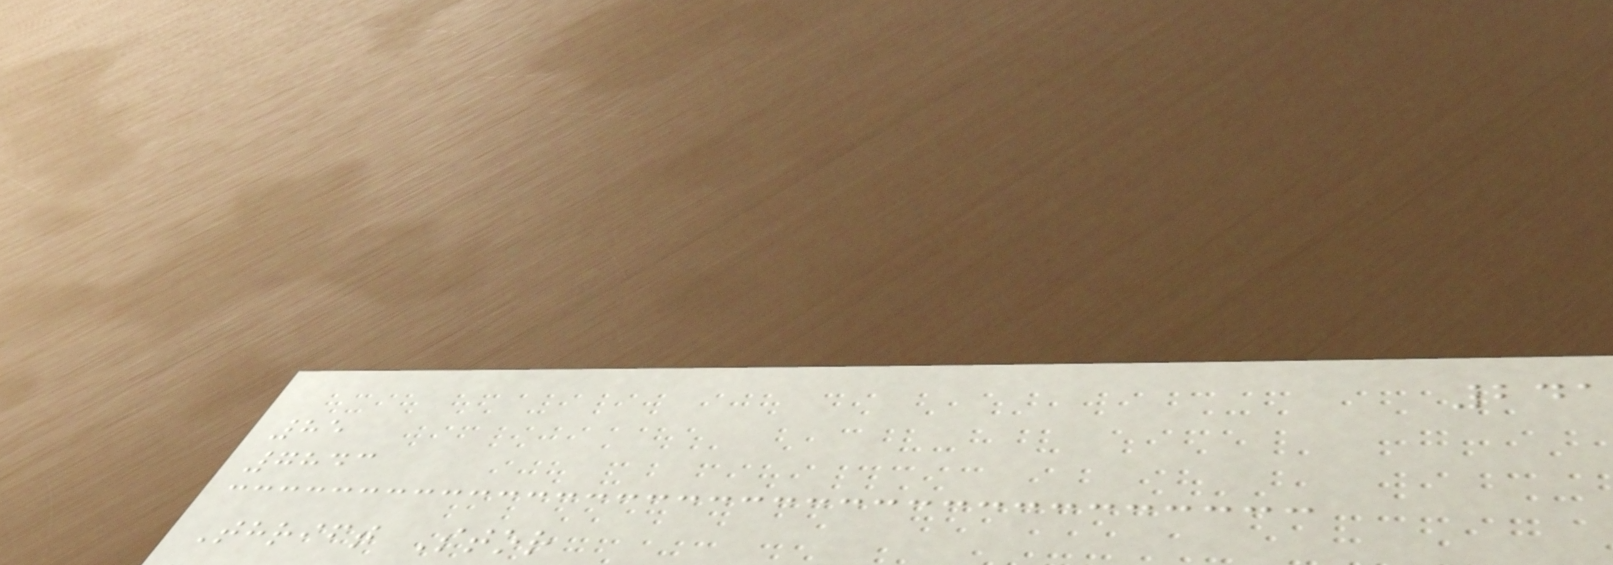241
85
7843
Thrift Stor
